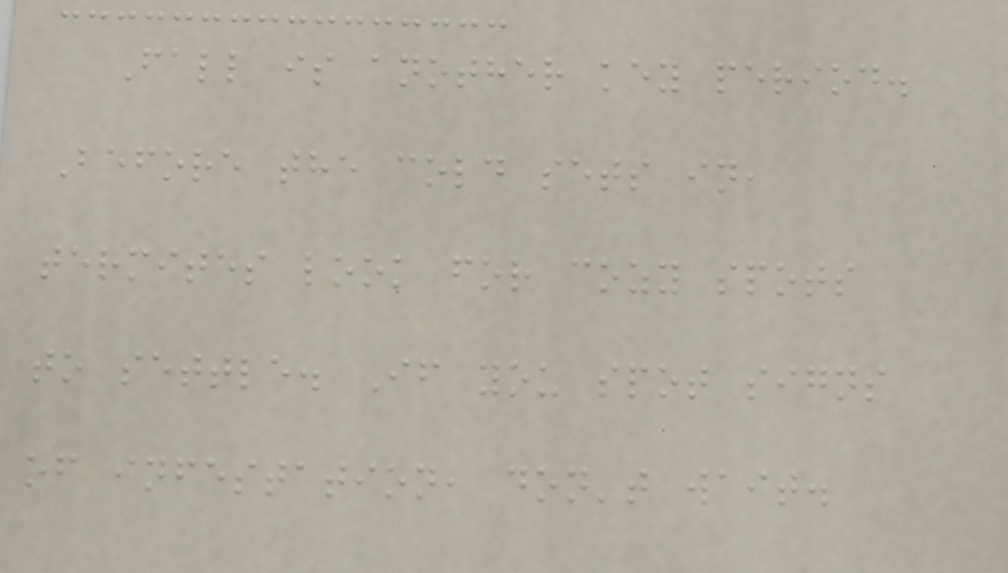Fall is another key period.
Before the cold sets in,
termites look for cozy spots
to settle. If you spot signs
of infestation, don't wait.
